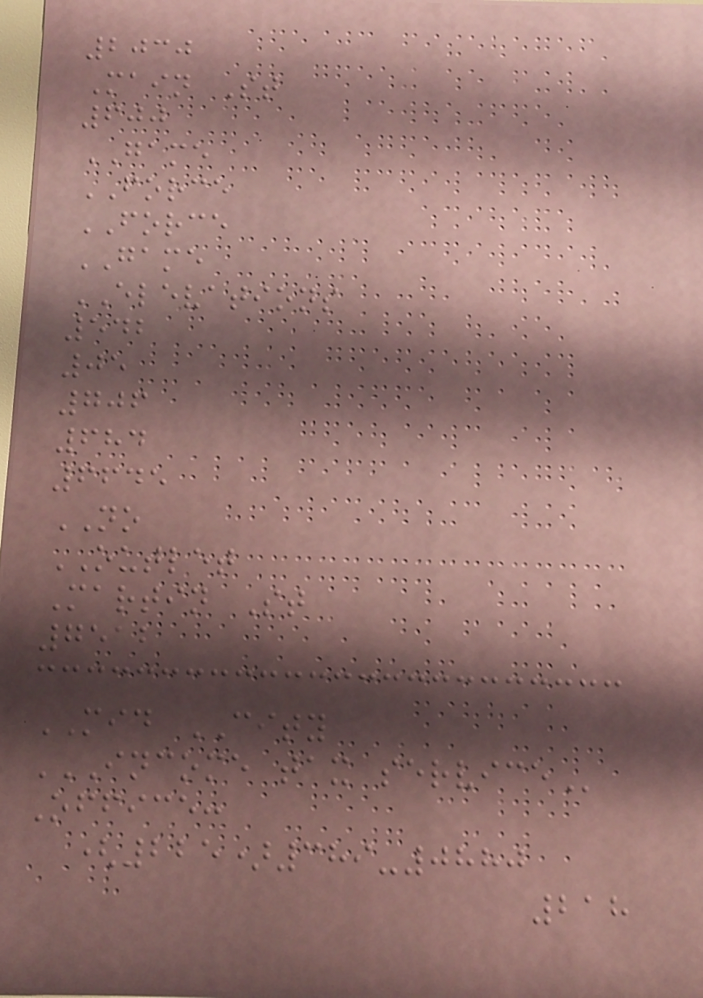2030
Main St
600
GAME
FORCE
FORCE
GAME
ELEVATIONS
542
05
706
684
6645
NO
OUTLET
Martin St
7512
MID CITY
INCOME TAX SERVICE
Office:
(225)389-0880
218
